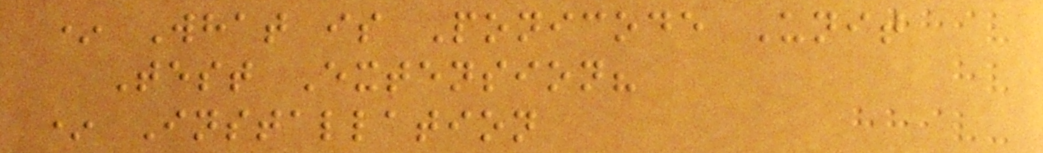* What is Ponicode Unit
Test Extension?
* Installation
